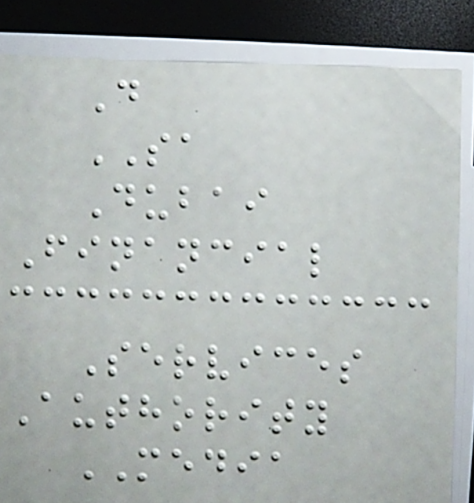D
SA
Dubai
Financial
Services
Authority
MEDIA
